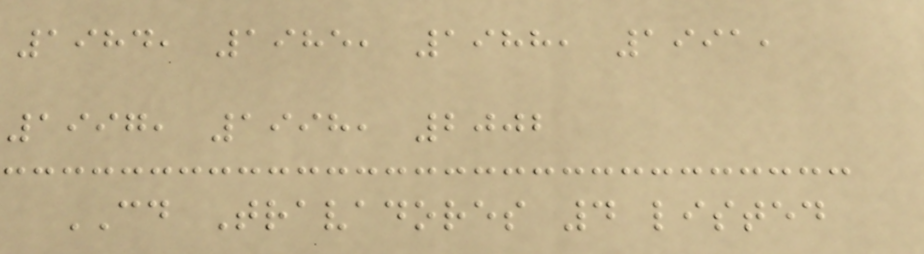1984, 1985, 1988, 1991,
1997, 1998, 2002
CD Travadores 4 listed
